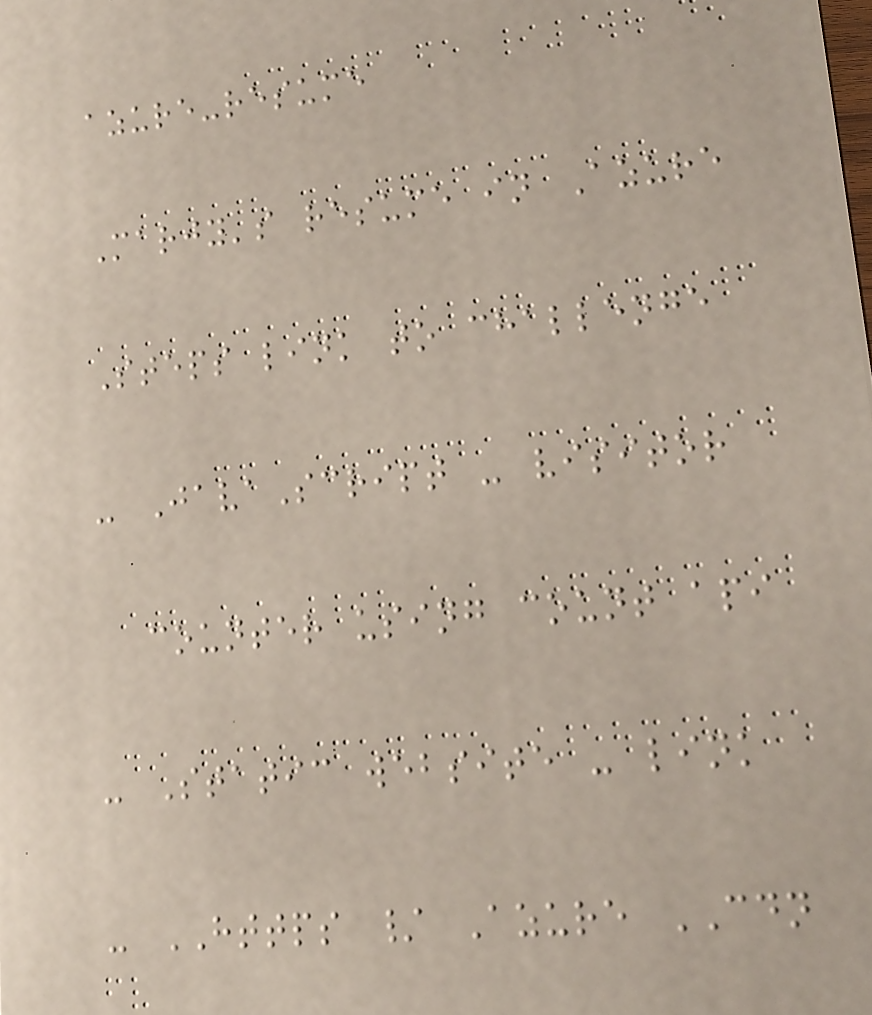azure-resume
Marjy's resume in Azure
Steps link to challenge
- JavaScript - visitor
counter using count api
- Static website - link
- HTTPS / Azure CDN
